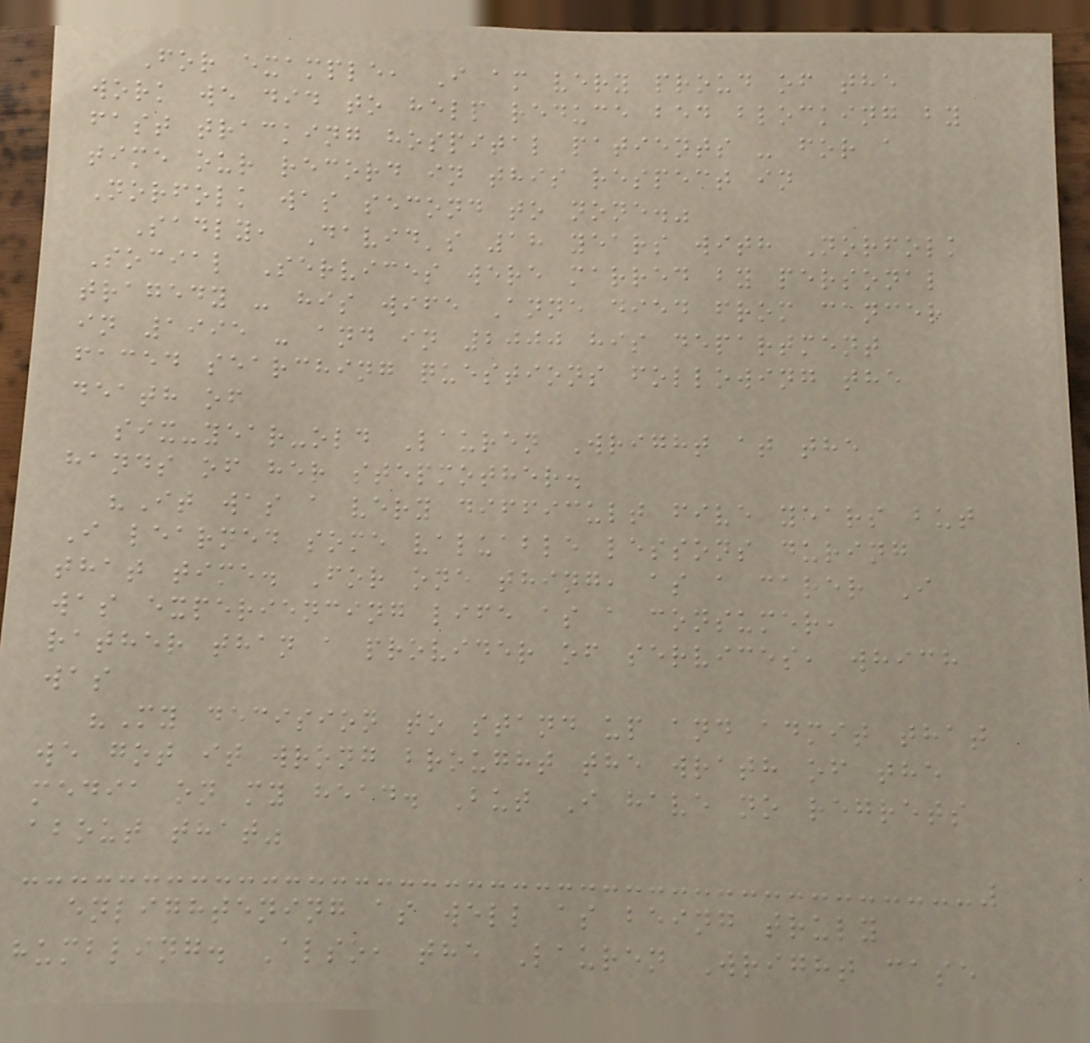For example, I am very proud of the
work we did to help reduce bed blocking by
fast tracking hospital patients - for a
time our record in this respect in
Norfolk was second to none."
Sadly, David's 18 years with Norfolk
Social Services were marred by personal
tragedy - his wife Anne died from cancer
in 1995 - and in 2000 his department
faced searching questions following the
death of
six-year-old Lauren Wright at the
hands of her stepmother.
"It was a very difficult five years but
I learned some valuable lessons during
that time. For one thing, as a carer I
was experiencing life as a consumer,
rather than a provider of services, which
was
"My decision to stand up and admit that
we got it wrong brought the wrath of the
media on my head. But I have no regrets
about that"
enlightening as well as being truly
humbling. Also, the Lauren Wright case
